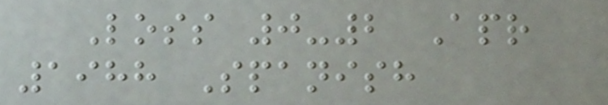Loss 0-2 Apr
1988 Spanish
